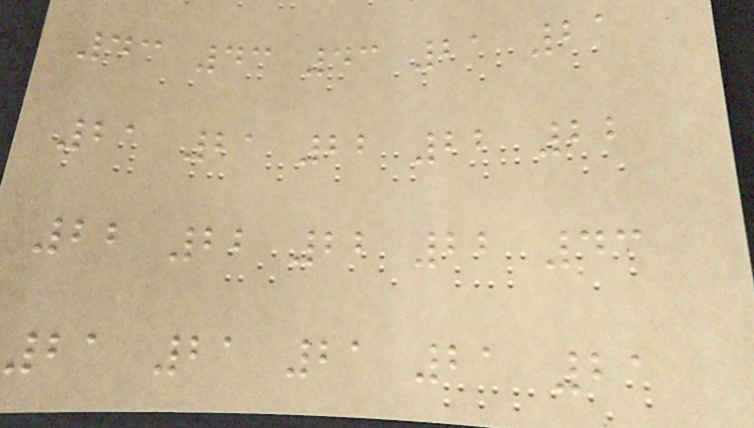43 43 43 21 21
21 21 22 22 22
22 22 22 22 43
21 21 21 21 21
